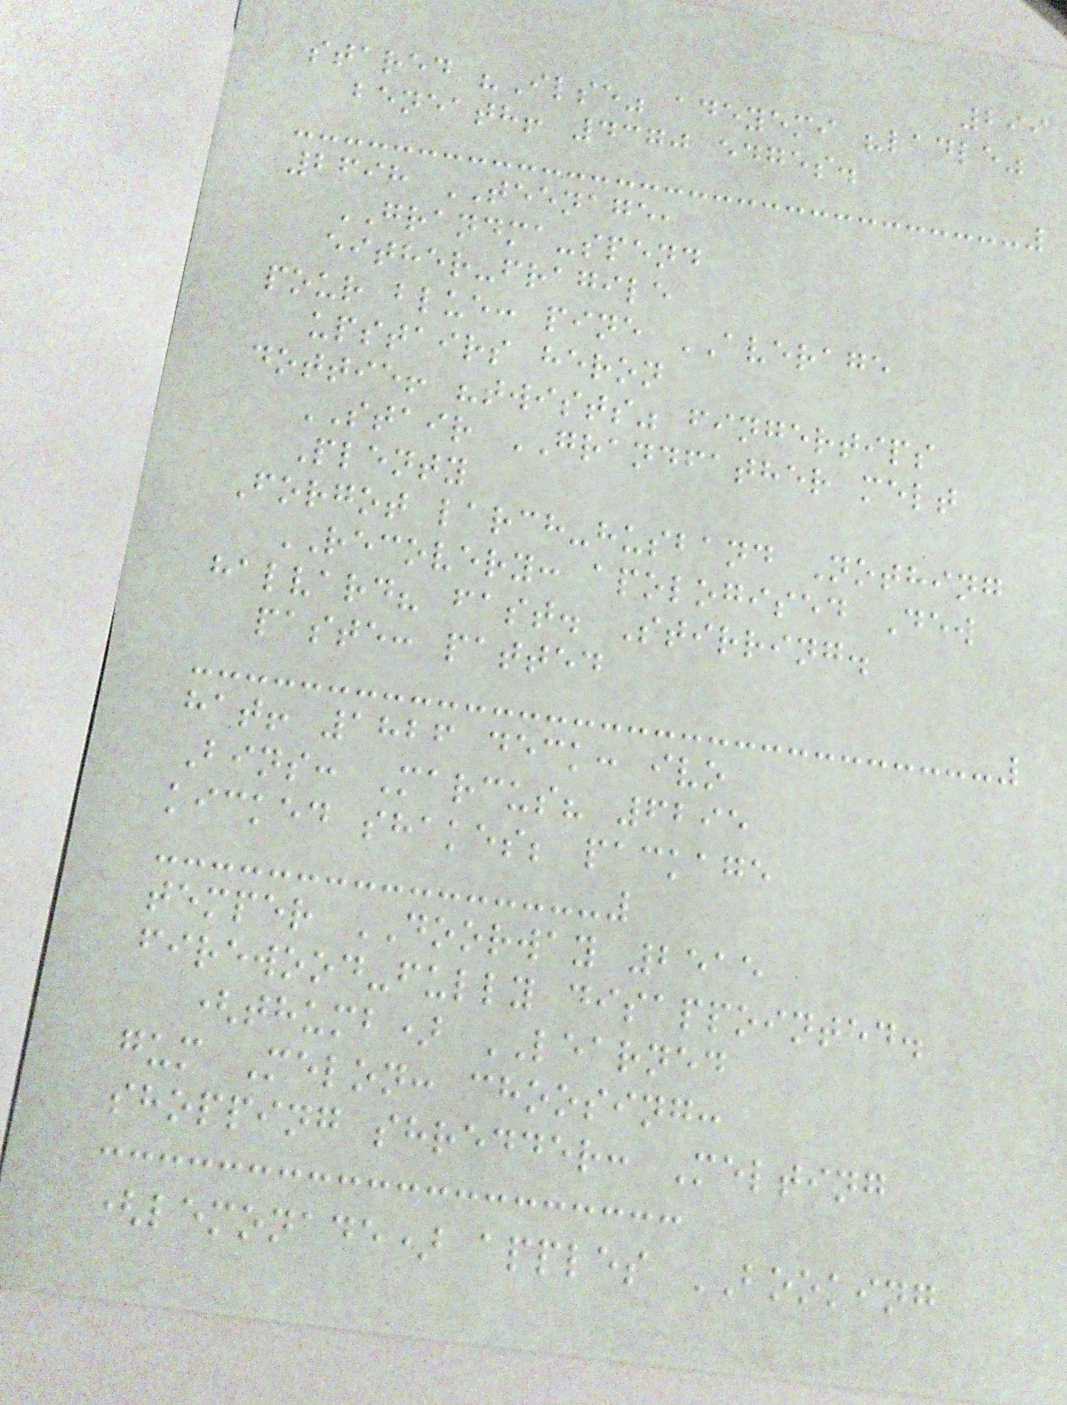299
stared "Ilse" adeyemi "ladle"
beneath! 4370 edges.
2698 TEENAGE,
GRANDMA-spend
either-fragile
pour blue: pine AVERAGE
upstairs heron
dottie! "twists" fingertips
STAIR GRANDFATHER melt
Plenty
Forgot larch-husband Nothing
RECOVERY: apologised Dew
halvard? fast. Stirring.
paste: patted
hat! 1826 deck: ivo
Bins: Marcus? 6295
kicked shakes; package
temper DOORWAY 2515
firewood-fully disappointed.
(thumb) LEARNED
gum Melon: choosing:
shopping shredder: Melting
(lemonade) apples BOOKING
